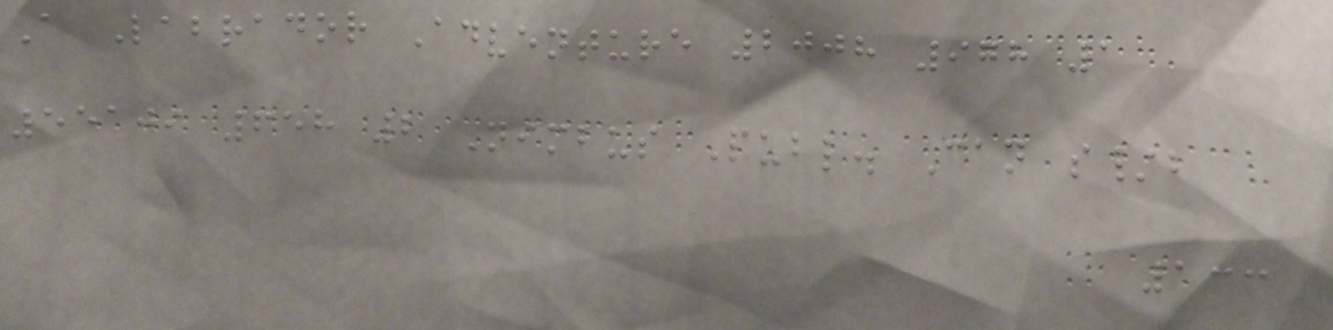A Labrador Adventure 2008 978 1
55109 658 2 Nimbus Publ. Can s/b
133
